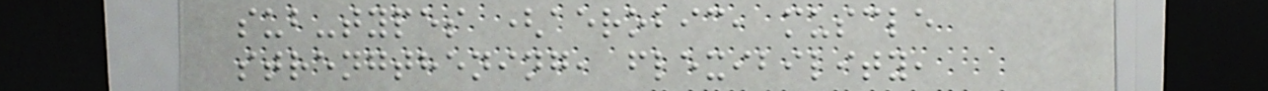sub-types (aerobic, muscle
strengthening, flexibility,
